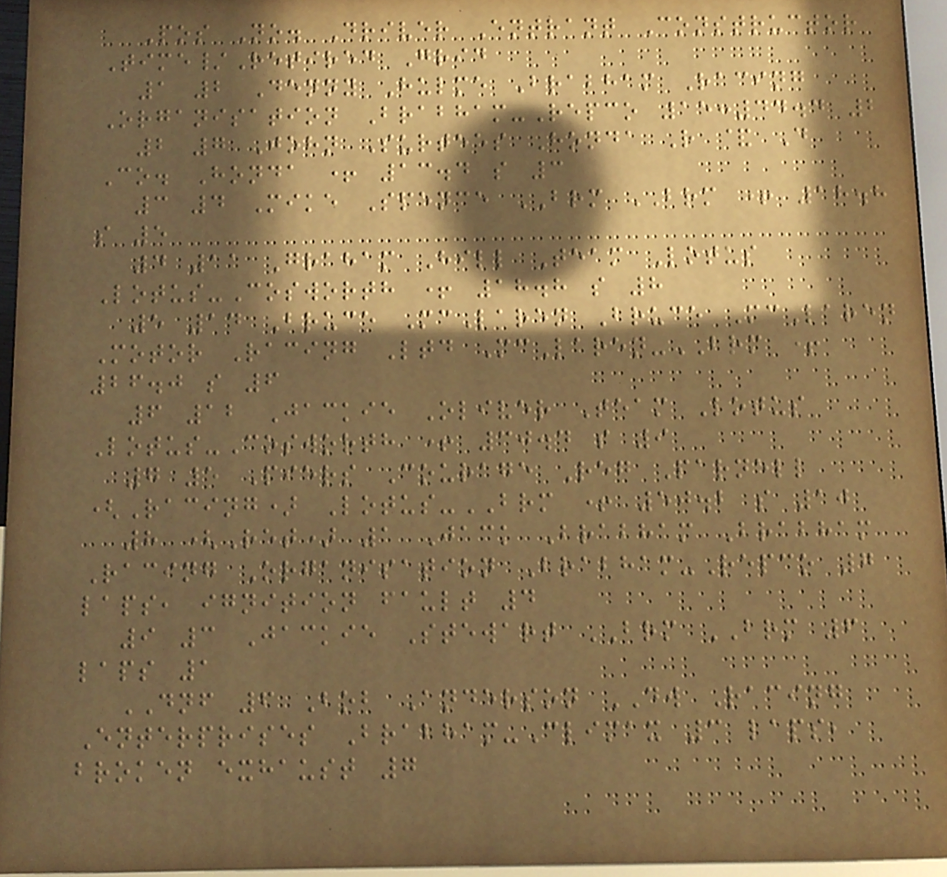Pos No. Driver Entrant Constructor
Time/Retired Grid
1 2 Denny Hulme Brabham Racing
Organisation Brabham-Repco 15:44.4 2
2 7 John Surtees Honda R & D
Co. Honda + 13.4 s 3
3 4 Mike Spence BRM BRM + 18.8
s 5
4 11 Graham Hill Team Lotus
Lotus-Cosworth + 18.8 s 8
5 14 Bruce McLaren Bruce McLaren
Motor Racing Ltd McLaren-BRM +
26.0 s 6
6 12 Jackie Oliver Team Lotus
Lotus-Cosworth + 30.4 s 9
7 5 Piers Courage Reg Parnell
(Racing) Lotus-BRM + 50.2 s 10
8 (Ret) 1 Jack Brabham Brabham
Racing Organisation Brabham-Repco 7
laps, ignition fault 4
9 3 Jackie Stewart BRM BRM 6
laps 1
DNF 6 Bob Anderson DW Racing
Enterprises Brabham-Climax 3 laps,
broken exhaust 7
